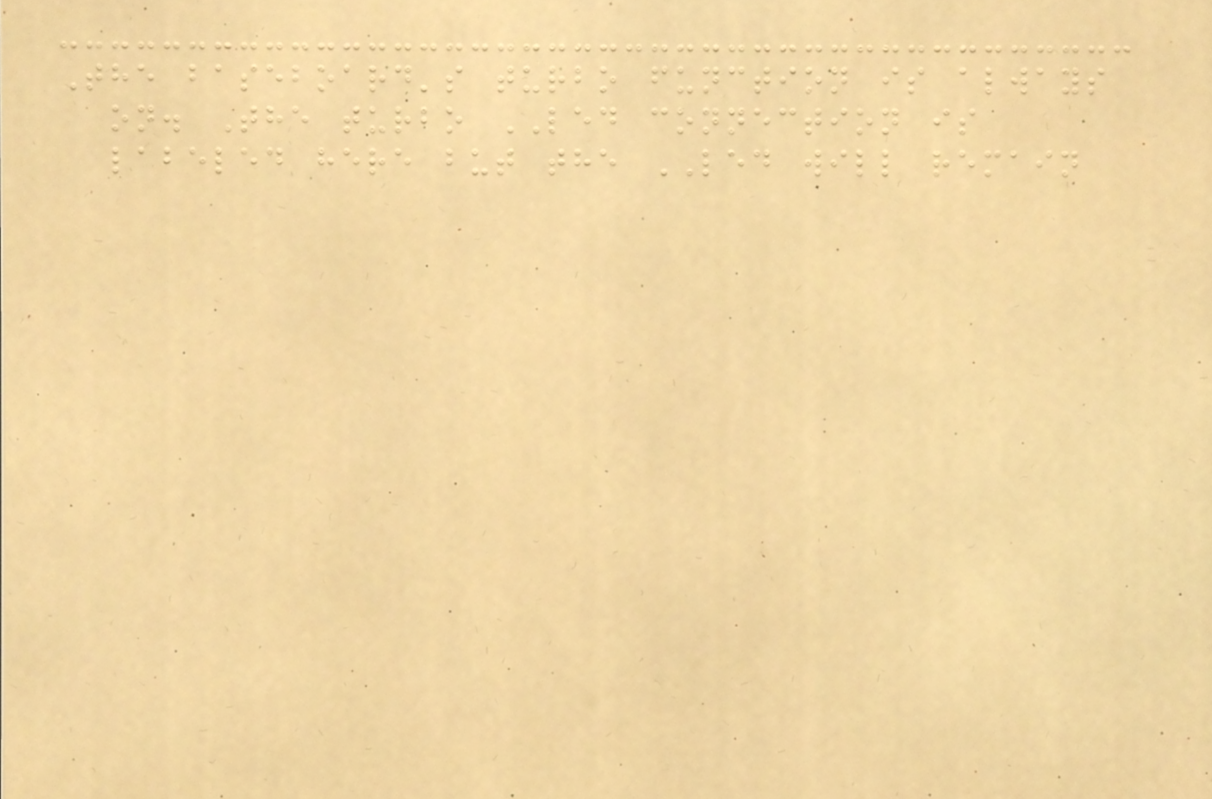The baseboard's turbo function is always
on. The turbo LED connection is
labeled here but the LED will remain
